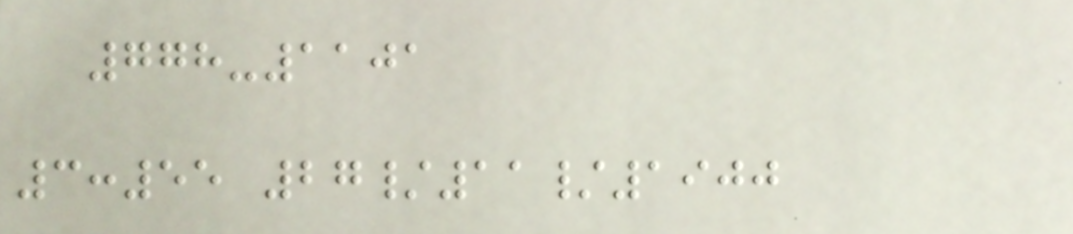778-1101
3:55 27/11/1900
